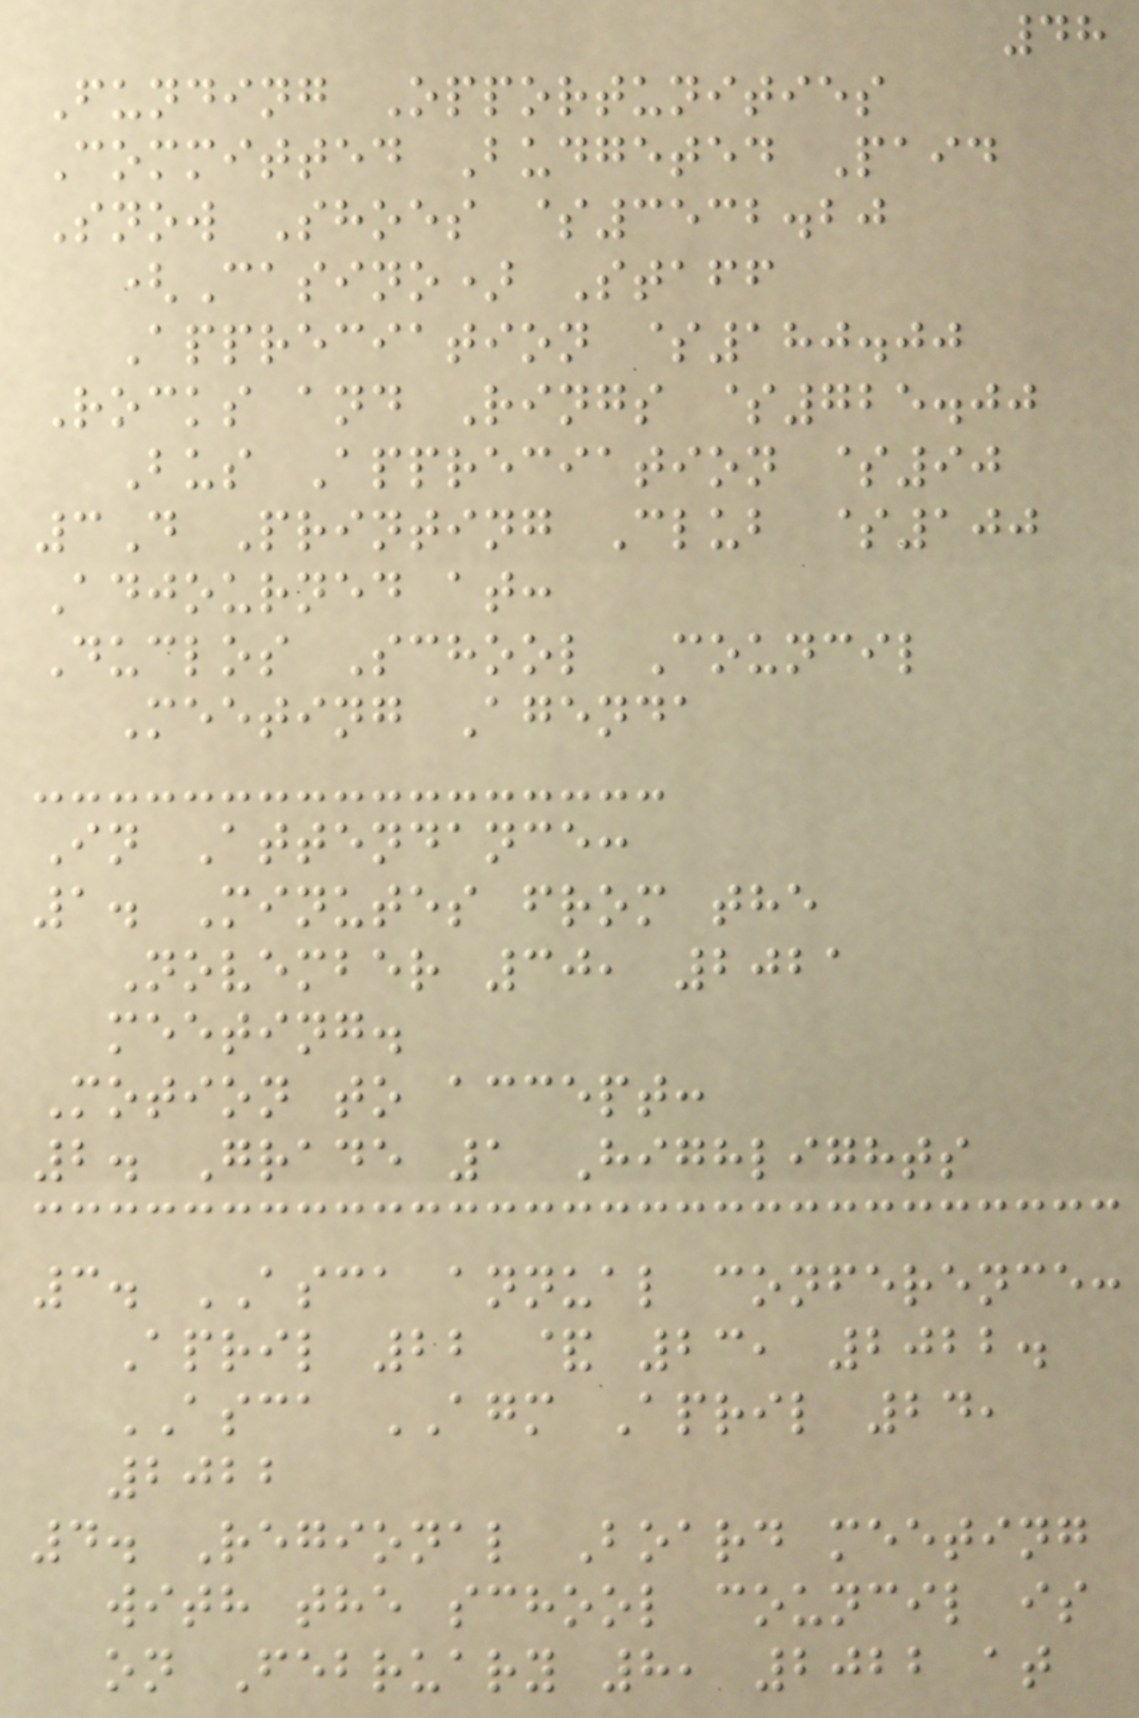48
Funding Opportunities
Committed Budgeted Paid
Snow Shoes $3532.20
(Casino) Staff
Appreciation $180.00
Rocks and Rings $725.00
Bus Appreciation $90
3D Printing Club $100
Adjourned at:
Duclos School Council
Meeting Agenda
In Attendance:
1. Minutes from the
November 30, 2021
meeting.
Motion to accept:
2. Grade 1 Highlights
3. ASCA annual conference:
April 22 & 23, 2022.
ASCA AGM April 24,
2022
4. Regional Board meeting
with the school council is
on February 8, 2022 at
